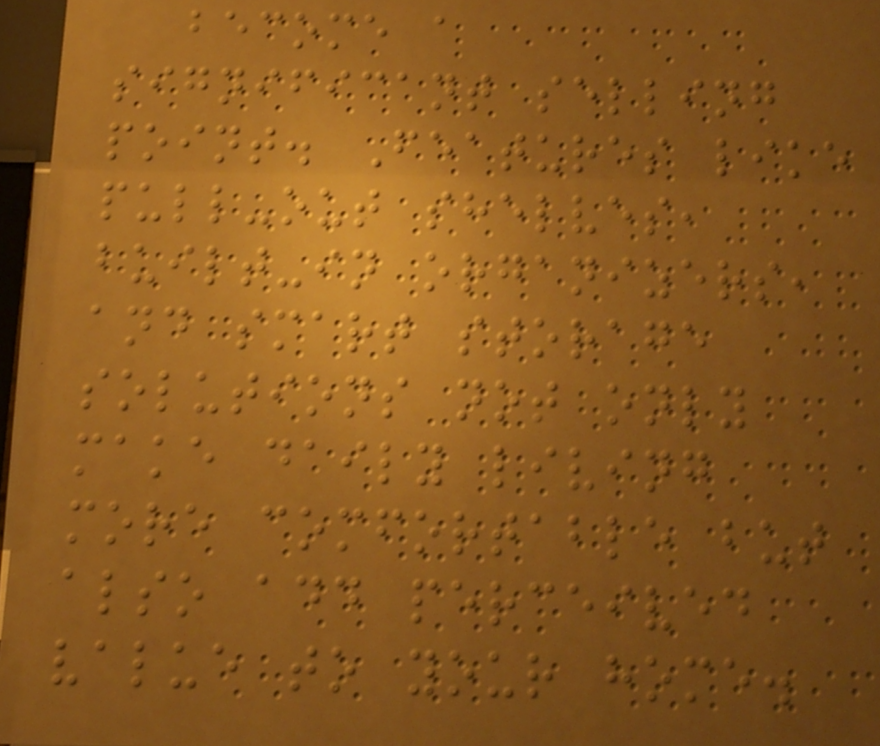become a
significant selling
point. Features like
pull-out shelves,
built-in organizers,
and smart storage
solutions not only
make daily living
more comfortable but
also add perceived
value to your home.
